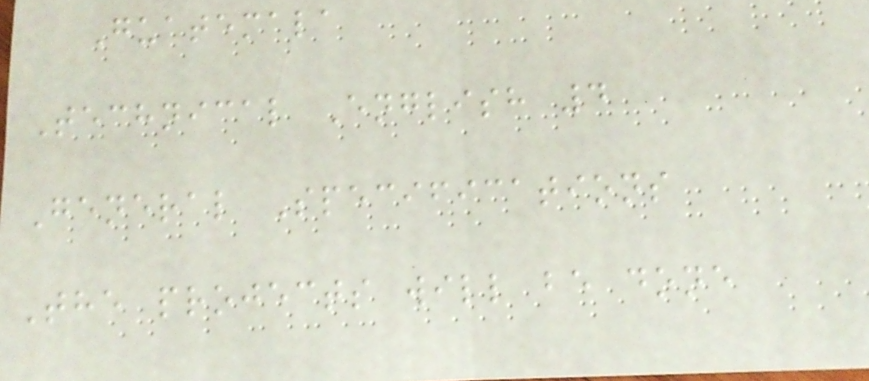Guatemala
Technical English 4
General Specifications
The projects will be done
